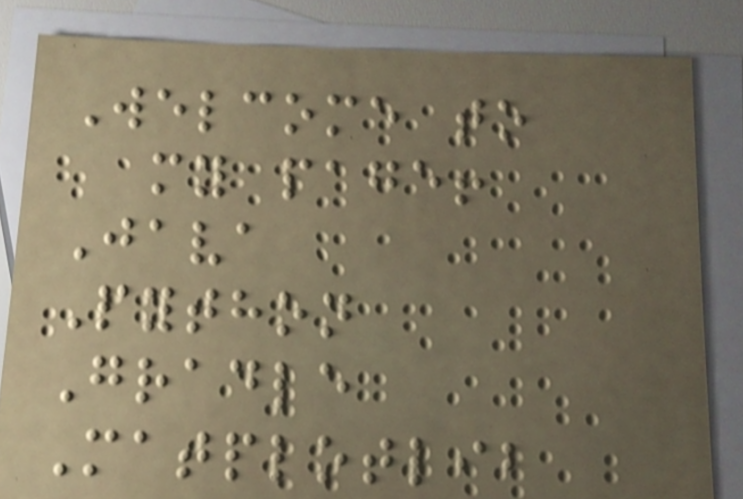Welcome to
my page!
Java
Python
Gradle
Matplotlib
